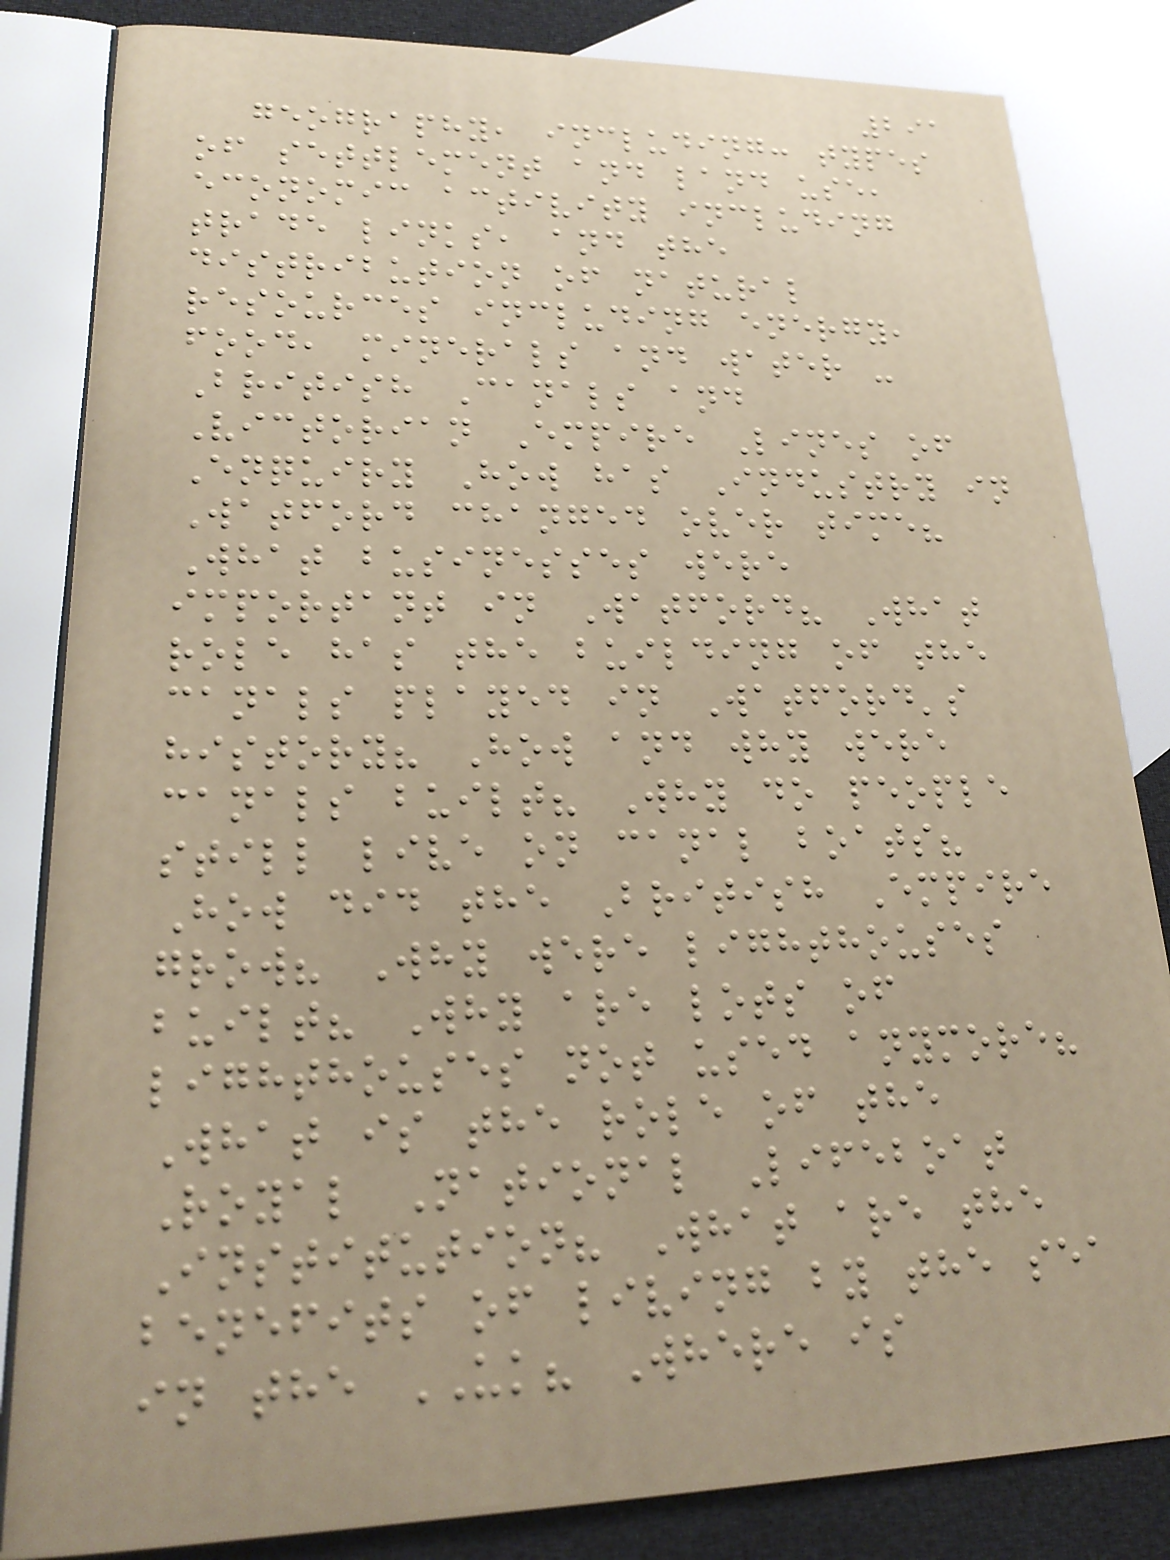291
geography, including: types
of settlement and land use,
economic activity including
trade links, and the
distribution of natural
resources including energy,
food, minerals and water -
British Canals and
Victorian Empire Lines of
Enquiry How has Industry in
Watford changed over time?
What businesses were
important in Watford? What
role has the building of the
canals played in Watford's
history? How and why were
canals built? Why do people
still live on canal boats?
How did the British Empire
grow? Why were lighthouses
built? Why are lots of
lighthouses not used anymore?
What is the role of the
Royal National Lifeboat
Institution? What are the
benefits of living by the sea
in the UK? Where is
